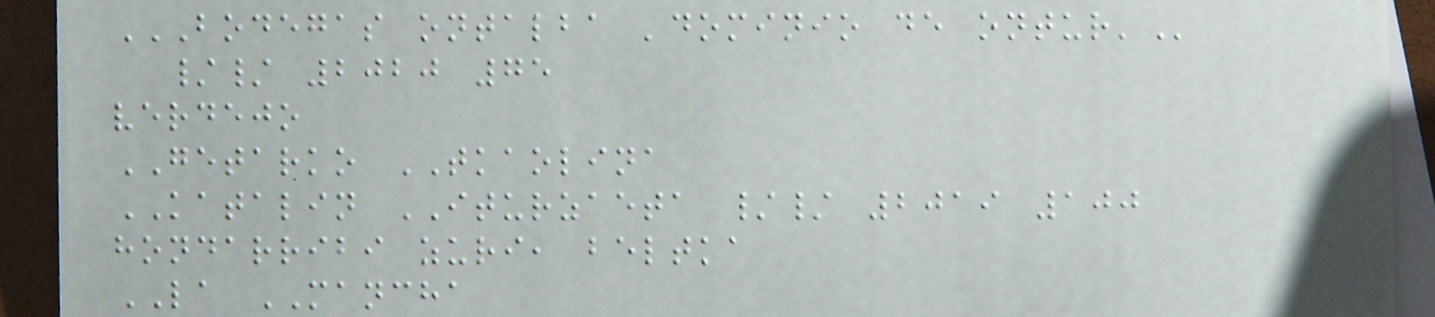BODEGAS ONTALBA 'DOMINIO DE ONTUR'
// 2020 75
verdejo
GETARKO TKAOLINA
KATALIN ITURZAETA // 2019 100
hondarribi zuri, beltka
LA MANCHA
